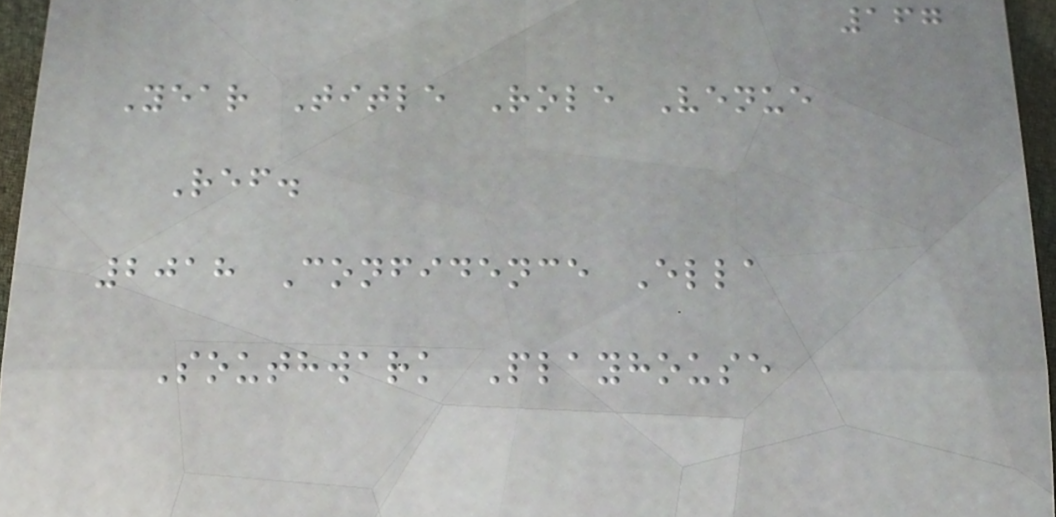167
Year Title Role Venue
Ref.
2018 Confidence Ella
Southwark Playhouse
